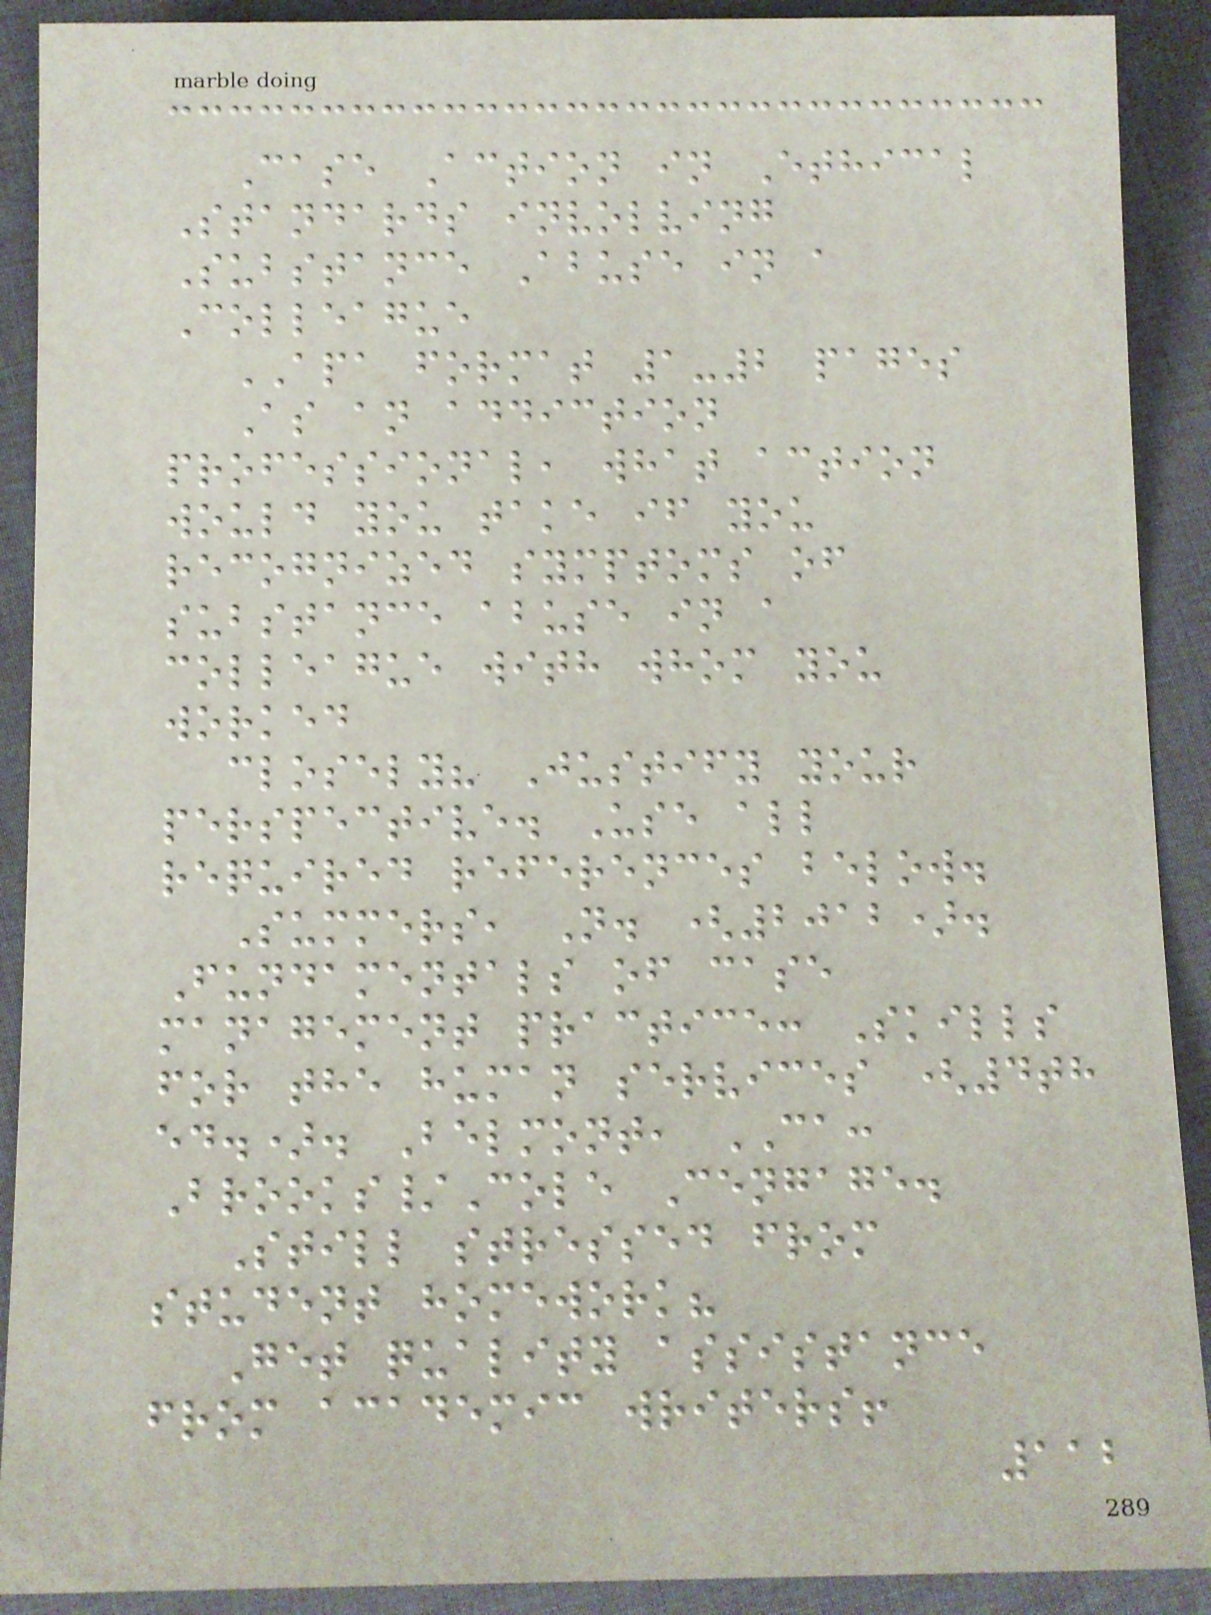Case Action in Ethical
Standards involving
Substance Abuse in a
Colleague
APA format 1-2 pages
As an addiction
professional, what action
would you take if you
recognized symptoms of
substance abuse in a
colleague with whom you
worked
closely? Justify your
perspective. Use all
required references below.
Summers, N. (2012).
Fundamentals of case
management practice: Skills
for the human services (4th
ed.). Belmont, CA:
Brooks/Cole Cengage.
Still stressed from
student homework?
Get quality assistance
from academic writers!
112
